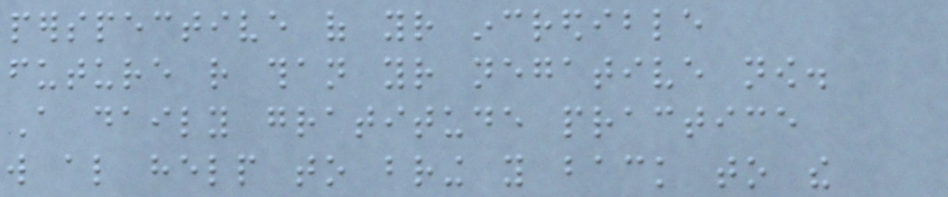perspective of your incredible
future rather than your negative now.
A daily gratitude practice
will also help to bring you back to the
